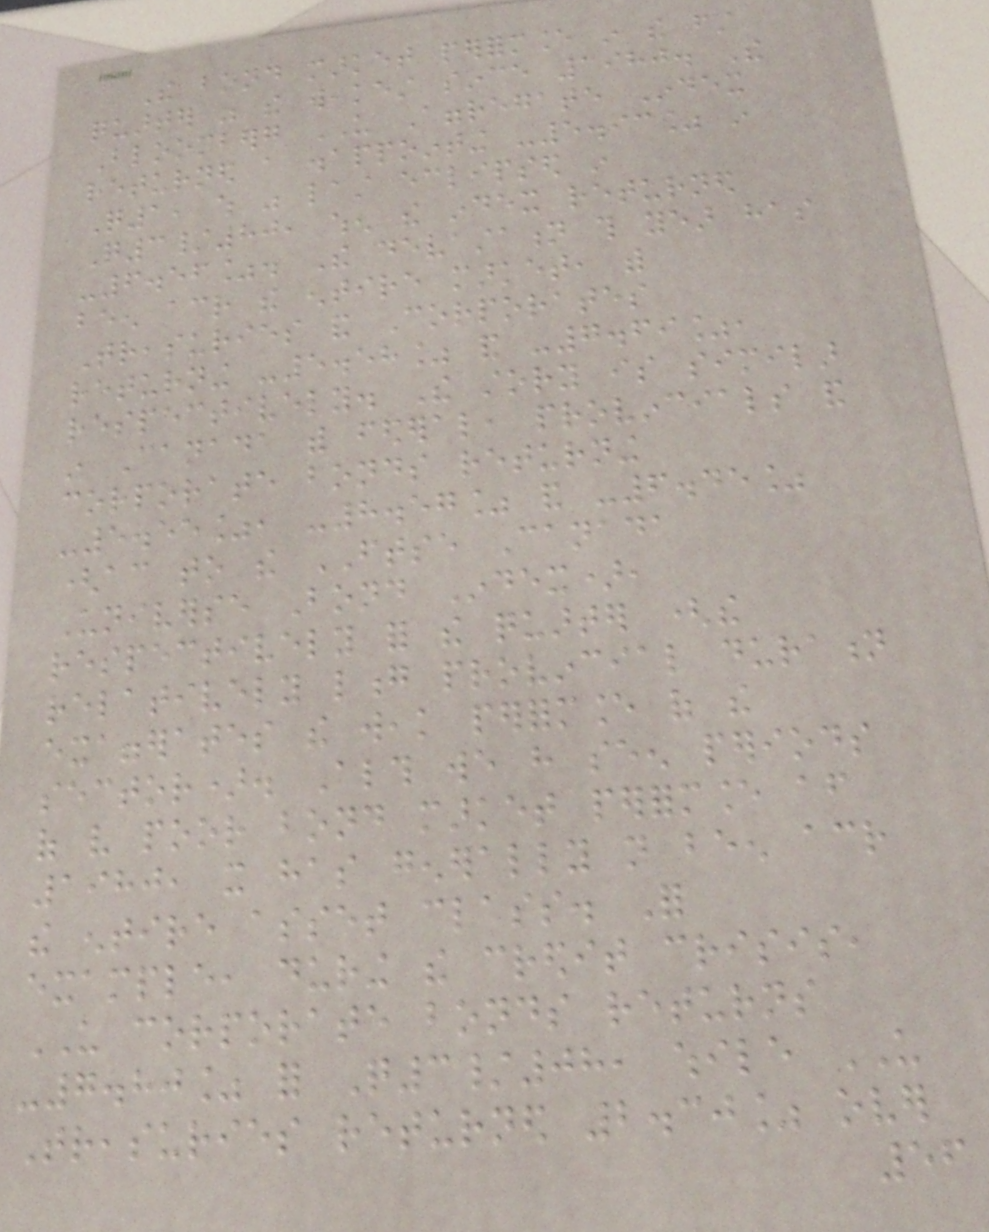The bond market performance in the first
quarter was the weakest since 1980. The
Bloomberg US Aggregate Index
returned a disappointing -5.93% in
Q1, which was last eclipsed in
Q3/80, when the index returned
-6.56%. The devastation this year has
been across the entire market, with
Treasuries and Corporates
returning -5.58% and -7.69%,
respectively. The story is similar
in Canada with federal, provincials and
corporate bonds returning
-5.55%, -8.57% and -6.45%
(according to the FTSE Canada
Universe Bond Index),
respectively for the quarter (the
relatively long provincial duration
exaggerates the weak performance of the
sector). Although we have seen periods
of very poor bond market performance after
1980, it has generally not been across
the entire asset class. For
example, during the credit crisis,
US corporate bonds returns
-7.80% for Q3/08, while US
Treasuries returned 2.30% over
56
